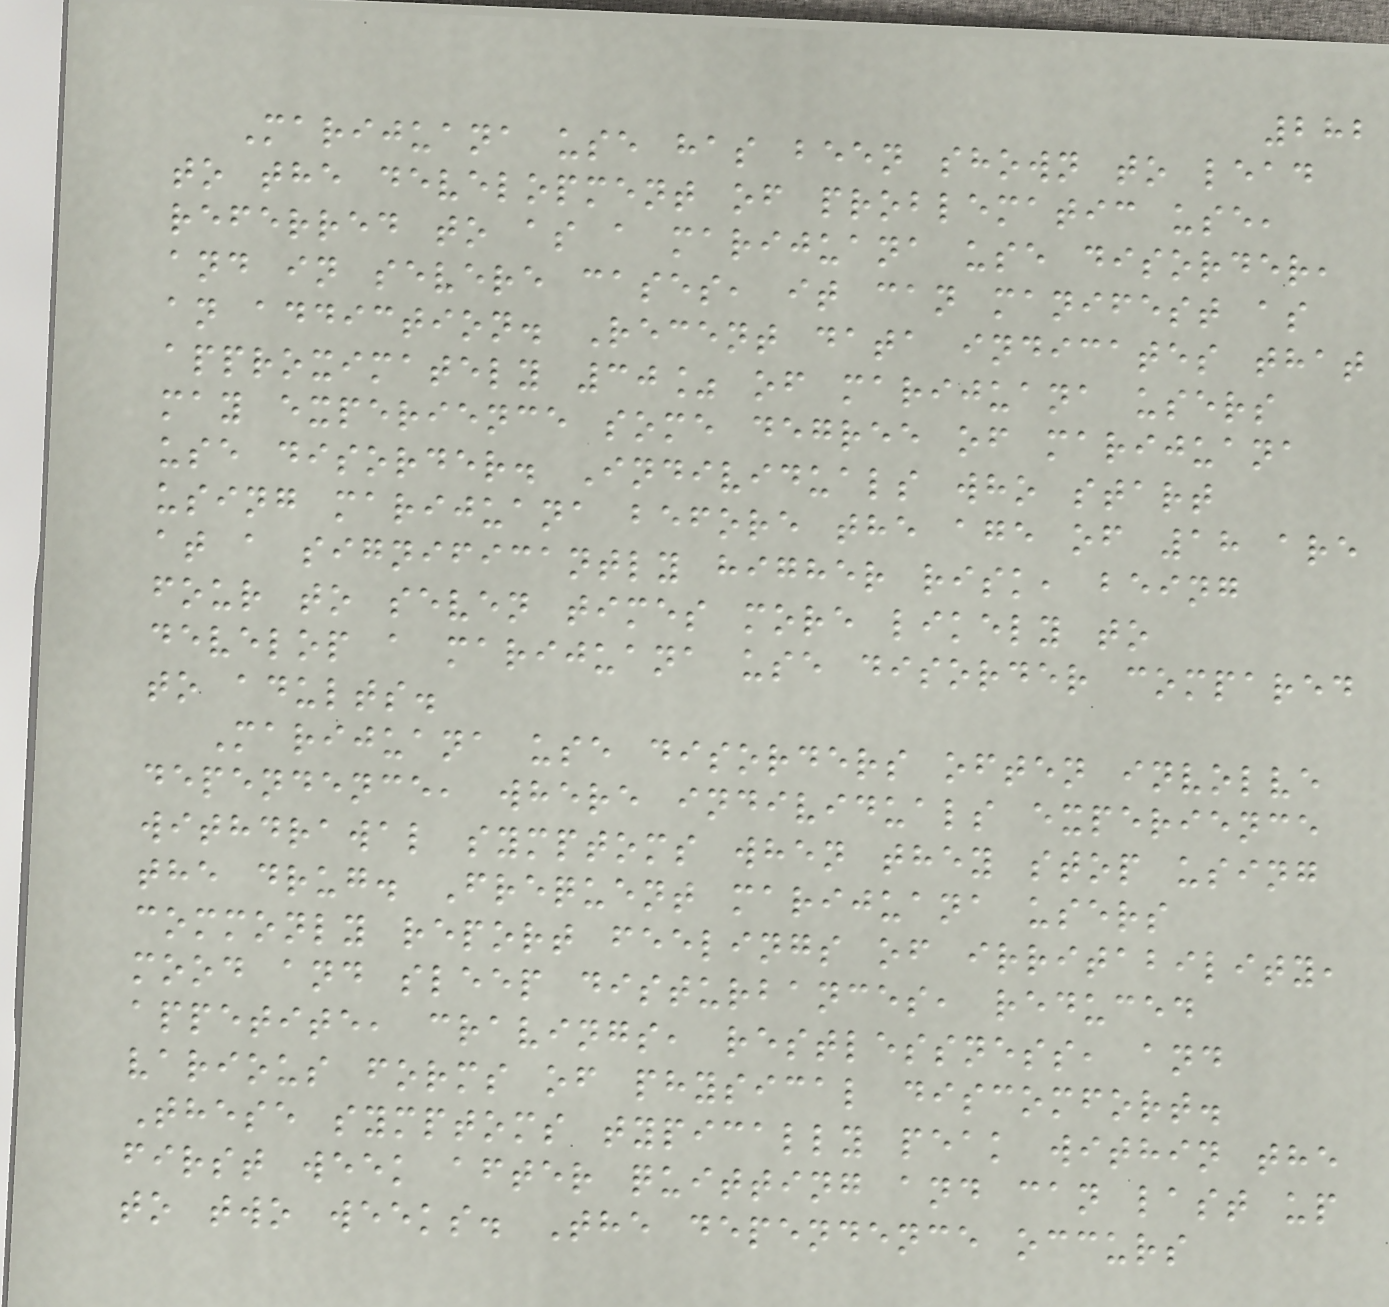282
Marijuana use has been shown to lead
to the development of problematic use,
referred to as a marijuana use disorder,
and in severe cases, it can manifest as
an addiction. Recent data indicates that
approximately 30% of marijuana users
may experience some degree of marijuana
use disorder. Individuals who start
using marijuana before the age of 18 are
at a significantly higher risk, being
four to seven times more likely to
develop a marijuana use disorder compared
to adults.
Marijuana use disorders often involve
dependence, where individuals experience
withdrawal symptoms when they stop using
the drug. Frequent marijuana users
commonly report feelings of irritability,
mood and sleep disturbances, reduced
appetite, cravings, restlessness, and
various forms of physical discomfort.
These symptoms typically peak within the
first week after quitting and can last up
to two weeks. The dependence occurs
